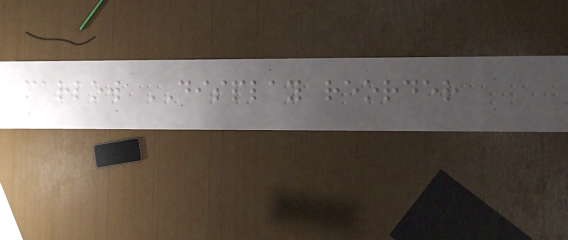marlow DISPLAY reorder
